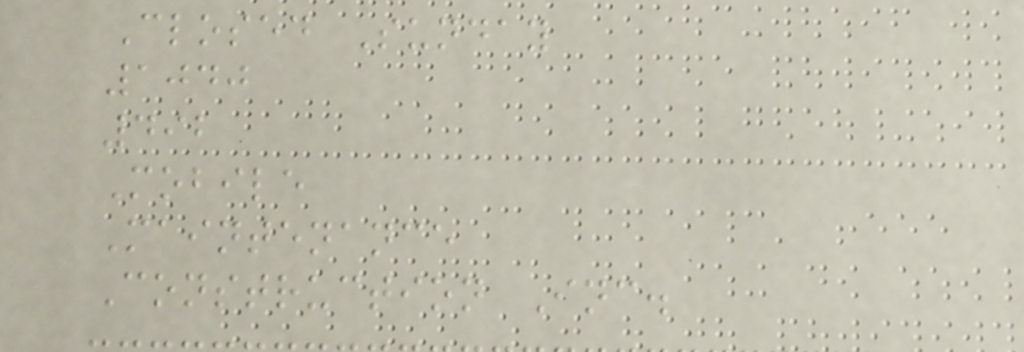Closed Sunday
1040
492
Mobile
Maintenance
Construction Inc.
